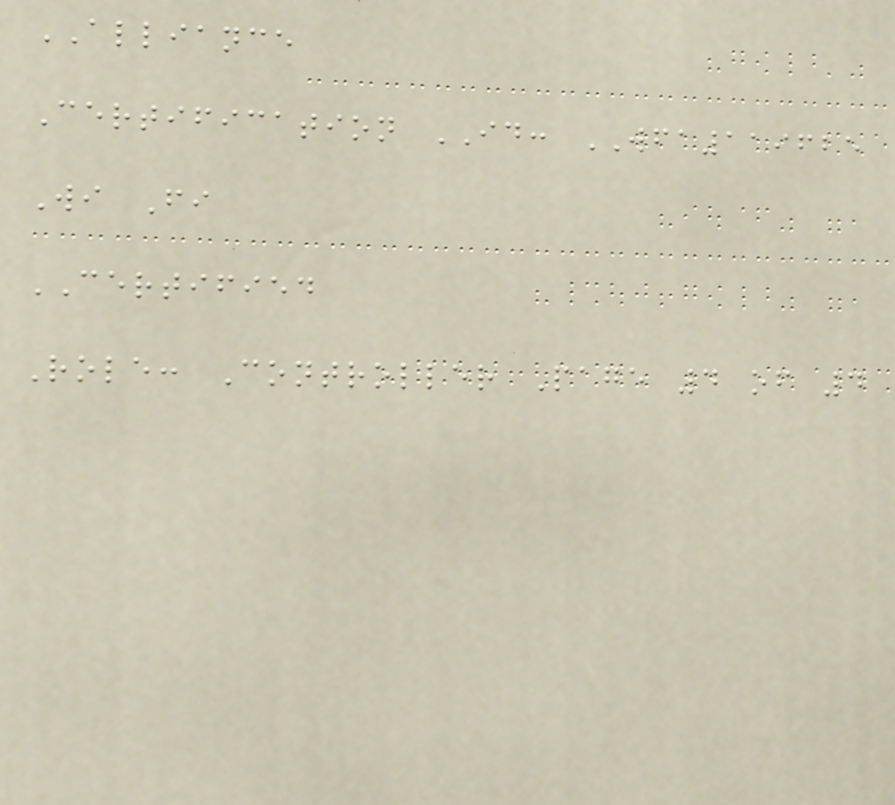ALLIANCE
Certification ID: WFA119625
Wi Fi
CERTIFIED
Role: Controller Page 4 of 4
